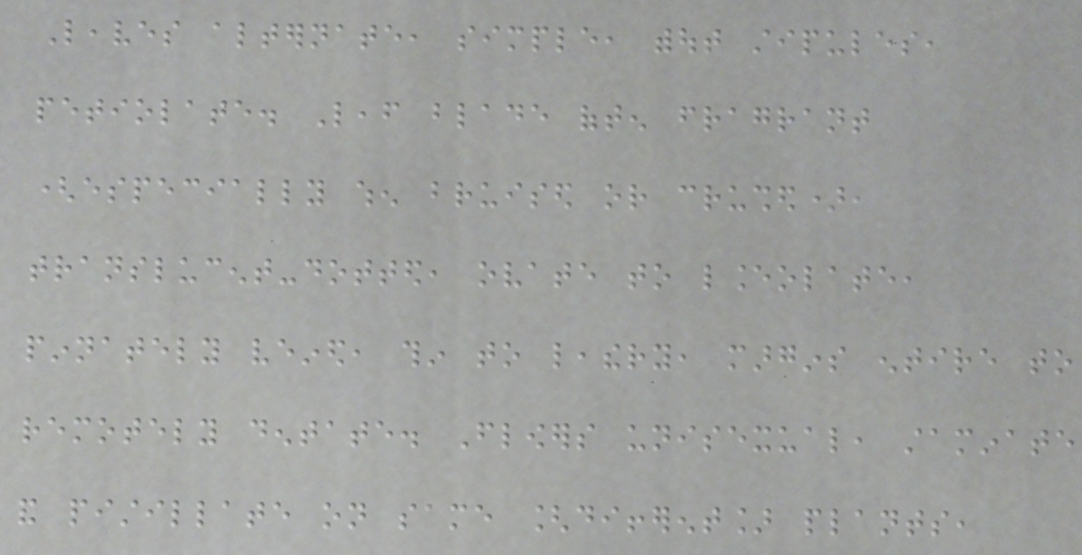Leaves alternate, simple, without stipules,
petiolate. Leaf blade often fragrant
(especially when bruised or crushed),
translucent-dotted, ovate to lanceolate,
pinnately veined, thin to leathery, margins entire to
remotely dentate. Flowers unisexual, staminate
and pistillate on same [different] plants,
